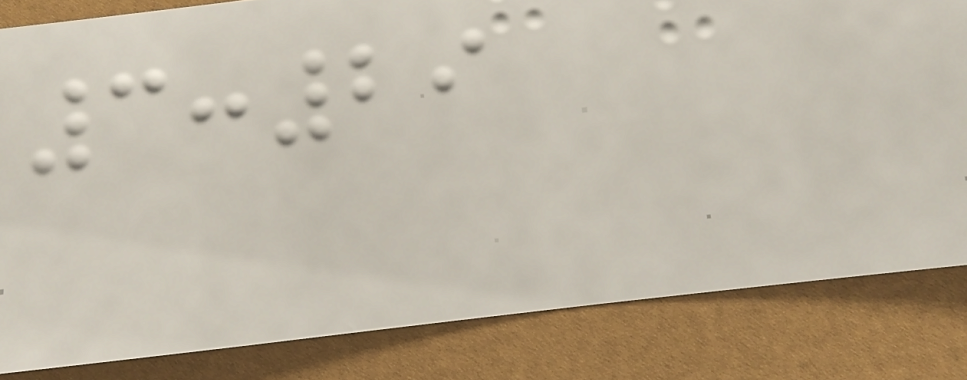3:29
